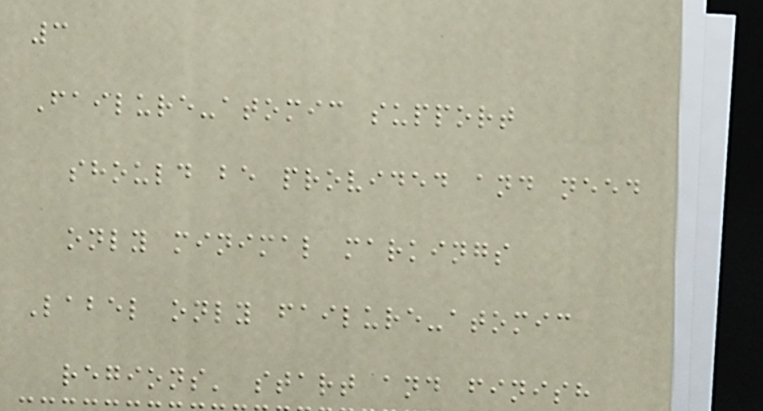3
Failure-atomic support
should be provided and need
only minimal markings
Label only failure-atomic
regions' start and finish
